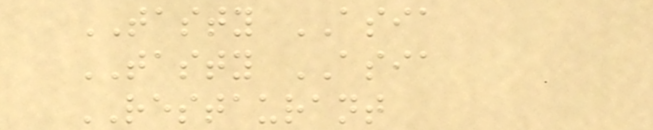TASTY ASIA
TASTY ASIA
RESTAURANT
